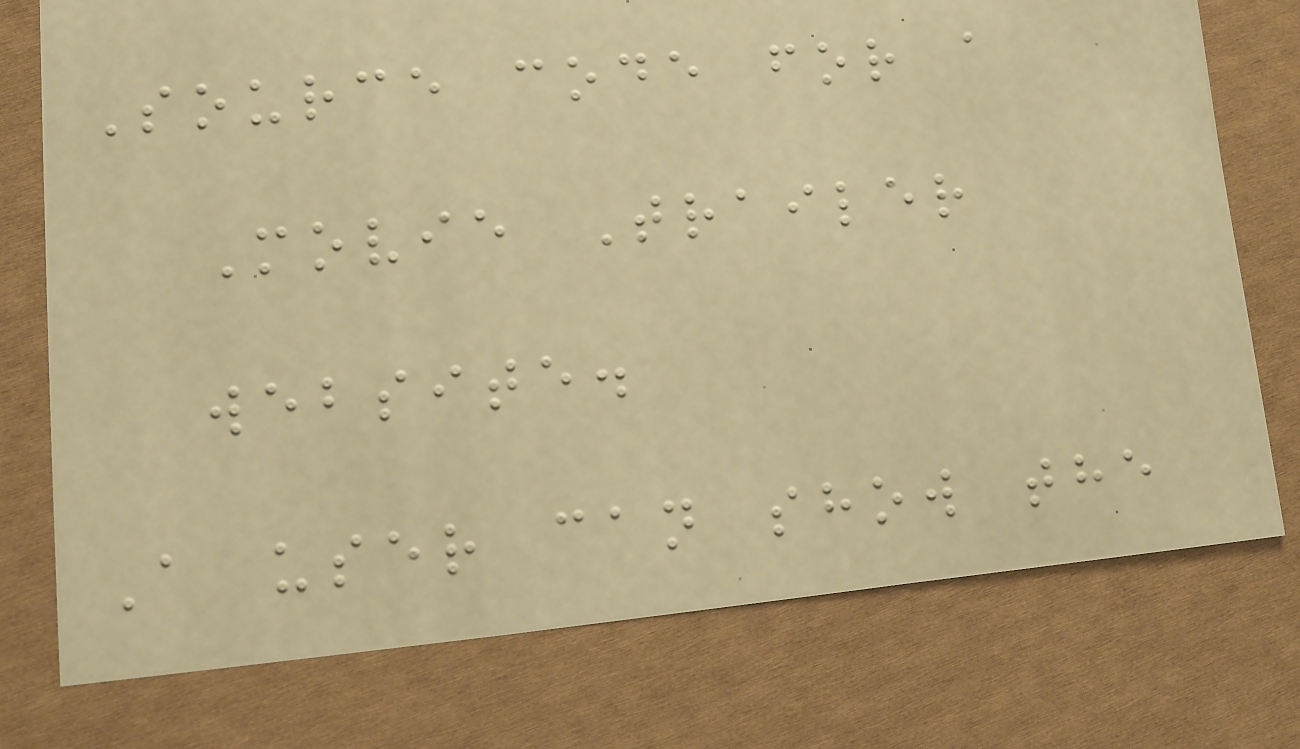Source code for a
Movie Trailer
website.
A user can show the
